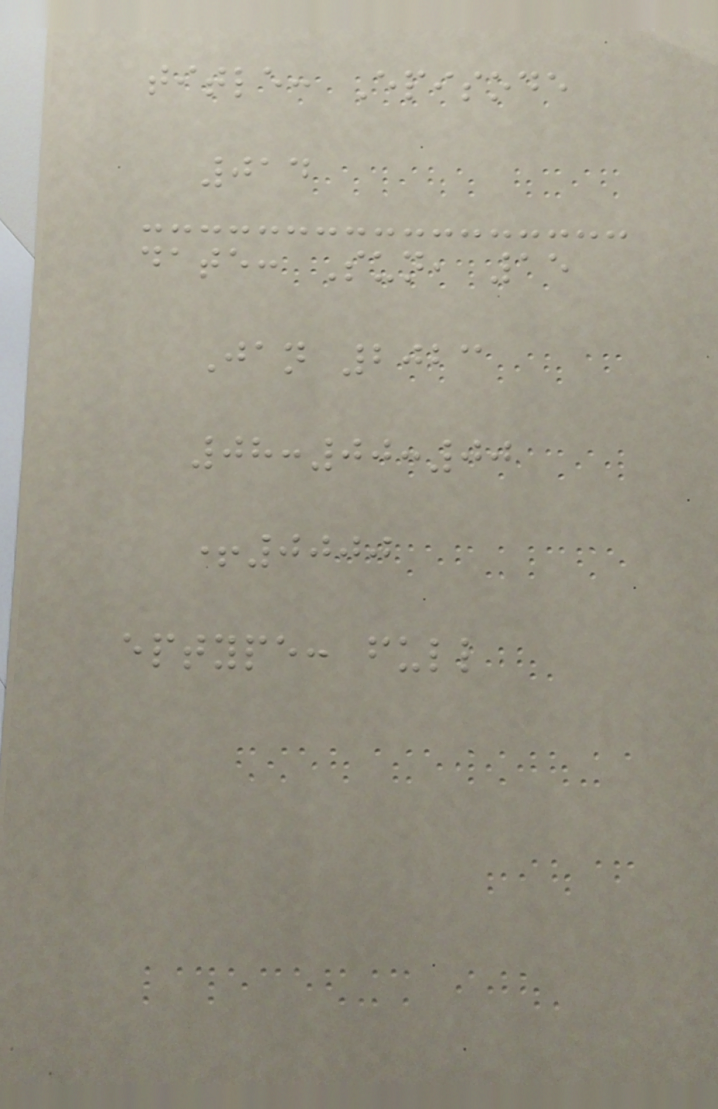title: Episode
014
date: Sun, 15
Jan 2023
08:00:00
+0000
eptype: full
